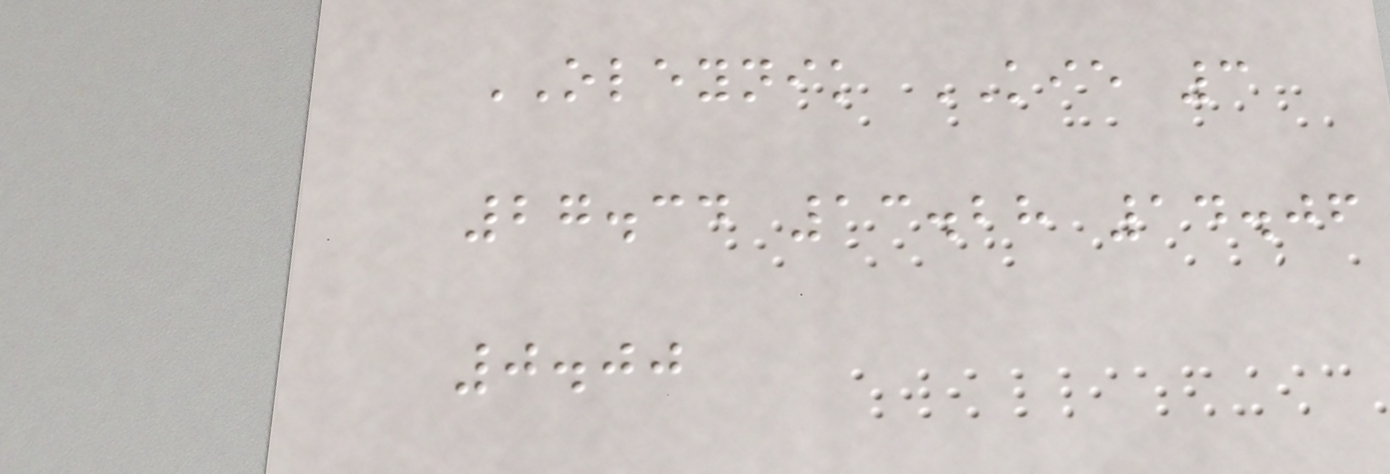OLEYNIK KIE 3
27.34 13.28 14.06
0.00
